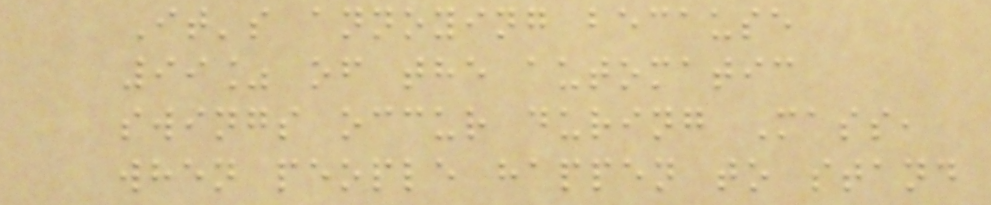It's annoying because
99% of the automatic
swings occur during Mass,
when people happen to stand
